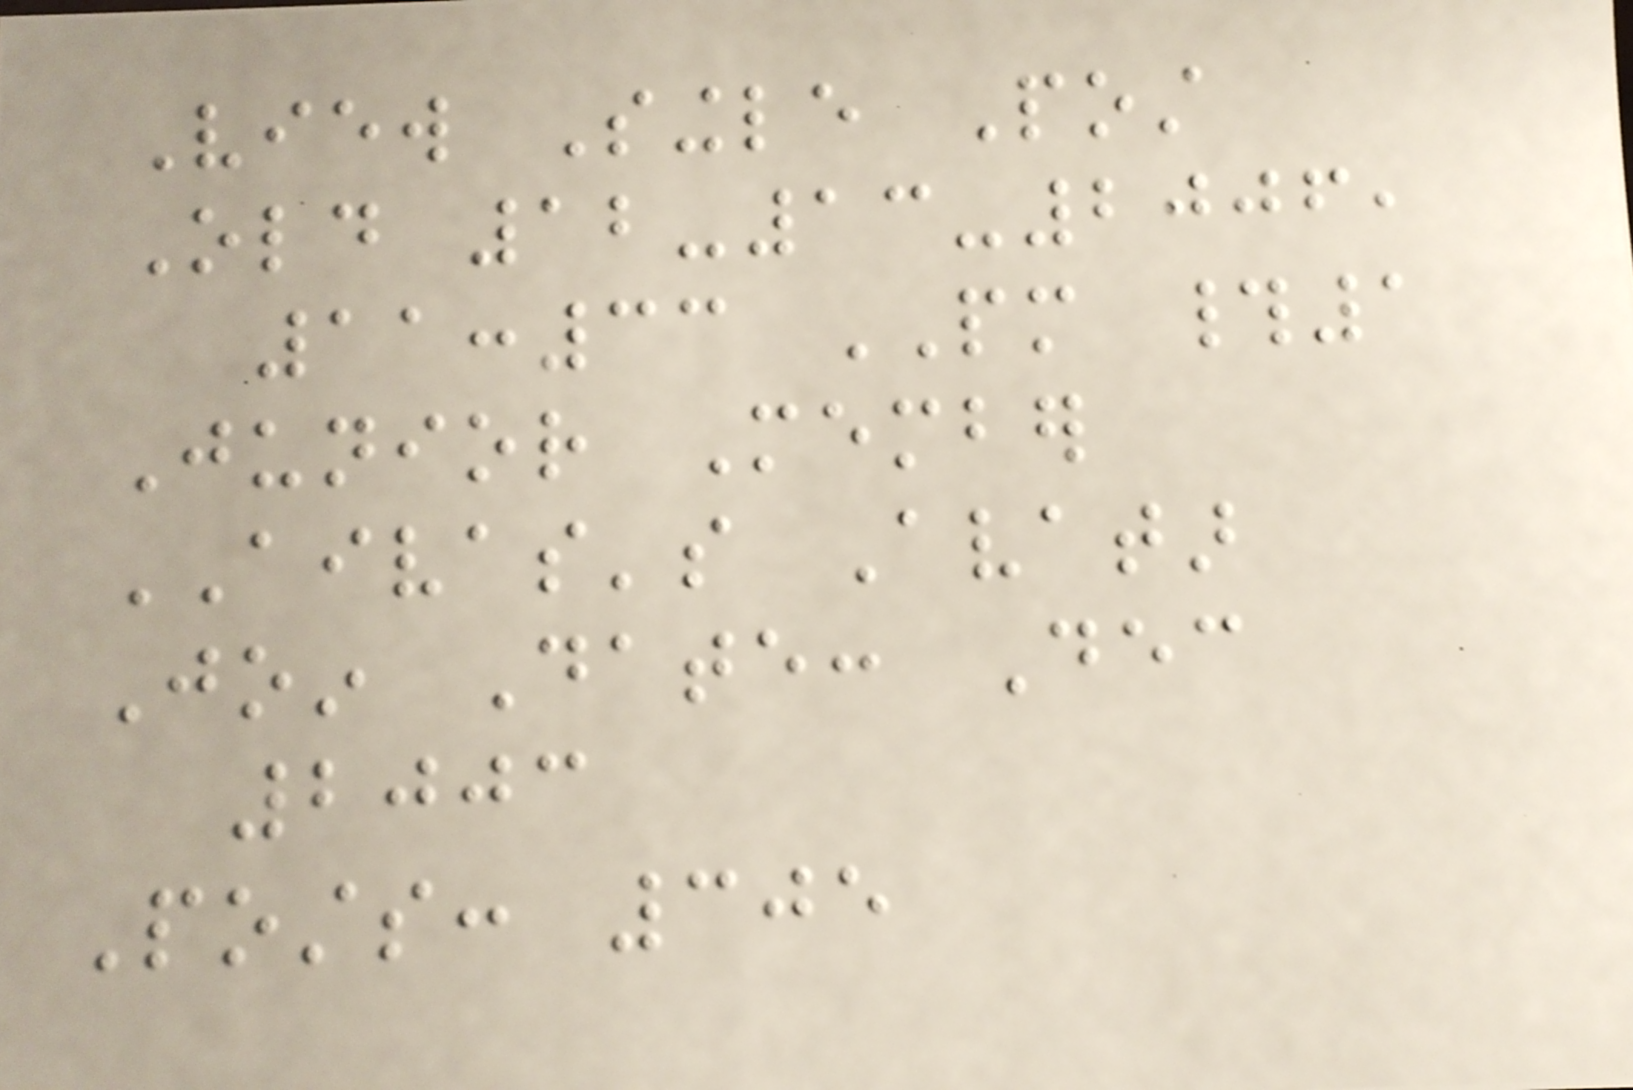View Single Post
Old 12-13-2006,
11:33 PM #1
Junior Member
AIVAS's Avatar
Join Date: Dec
2003
Posts: 305
